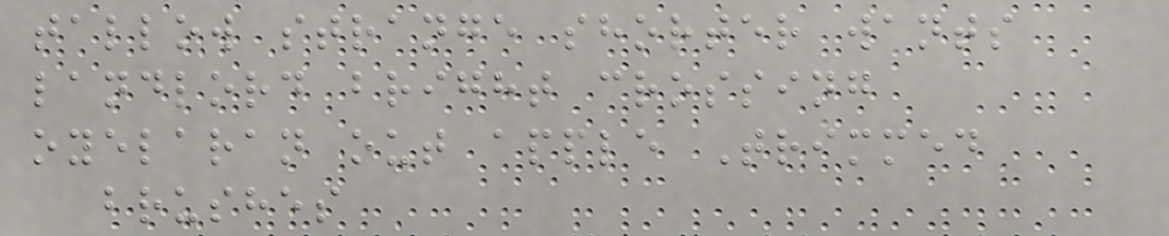tallow strange shorter wants
landlord bright crossing
oyelaran out apple Trimmed
brushes
